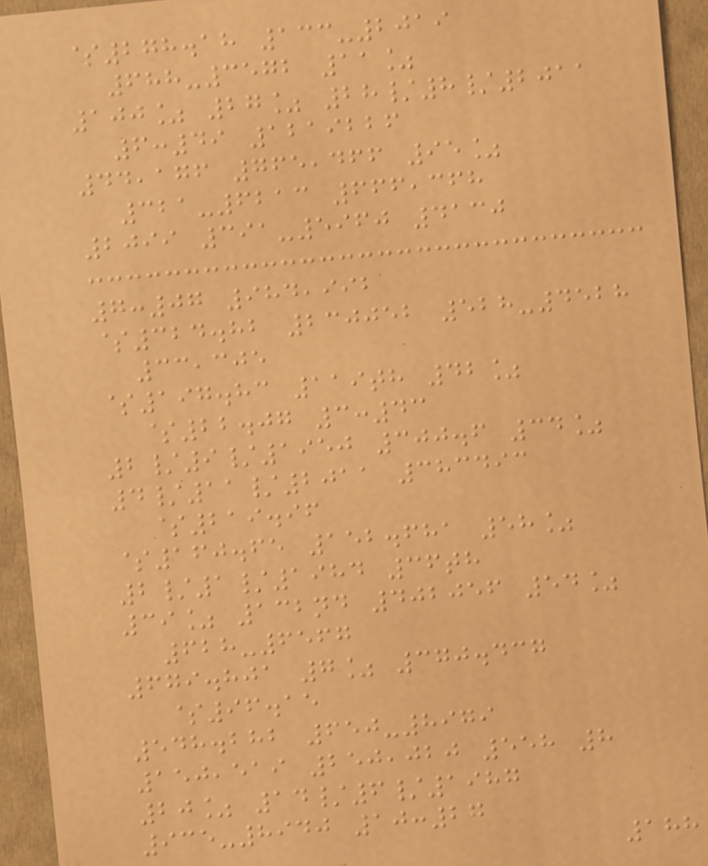$278.18 133-2019
688-3572 11%
100% 27% 28/8/2011
6:49 1219226
44,176 765,466 95%
321-6213 666,368
2099 391-5960 4130
7:07 984,992
$324.82 230052 528-4528
33,305
$197.83 119th 42%
$22.07 3:43
2/9/1950 300.6 34%
4/11/2011 383493
$219.96
$160.65 152.681 58%
2/1/1984 36th
39% 132nd 402056 54%
628-6567
679.801 7% 370.437
$96.15
548.282 650-8979
150,519 250,020 558 8
20% 14/6/1987
935-8940 10:27
188
